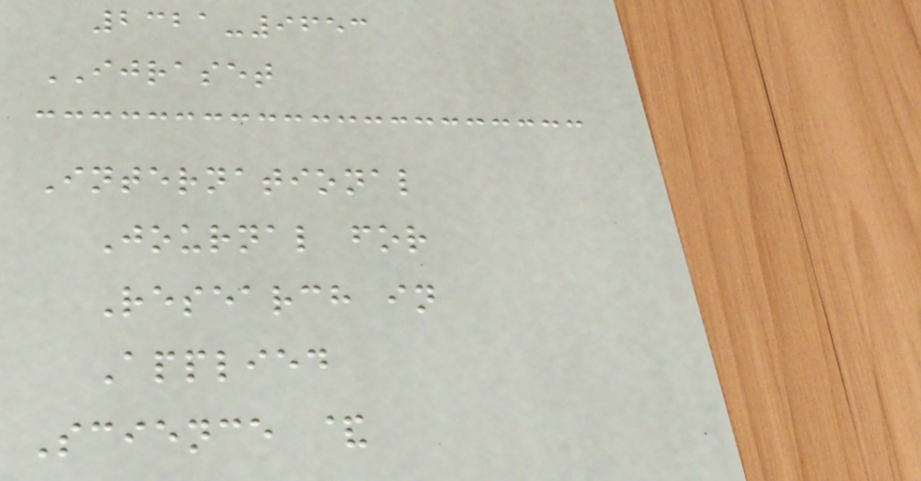2321-9653
IJRASET
International
Journal for
Research in
Applied
Science &
